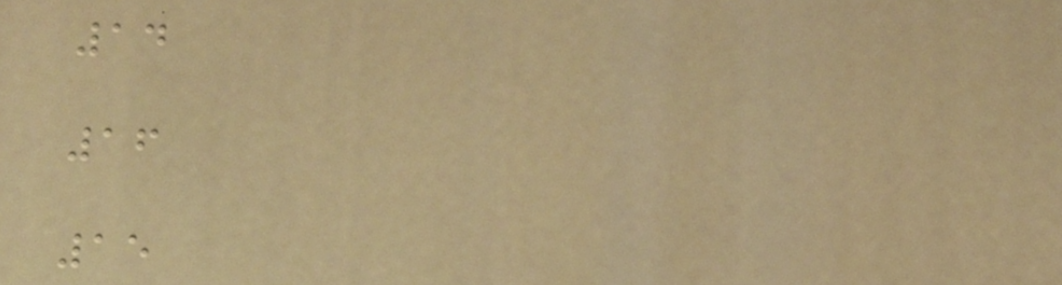14
16
15
